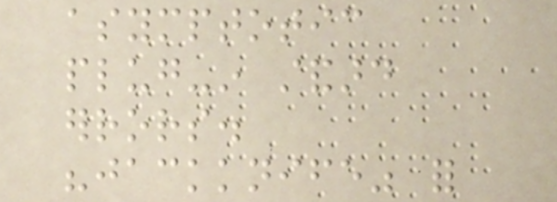asymptotic
plug-in standard
errors.
"jackknife" for
